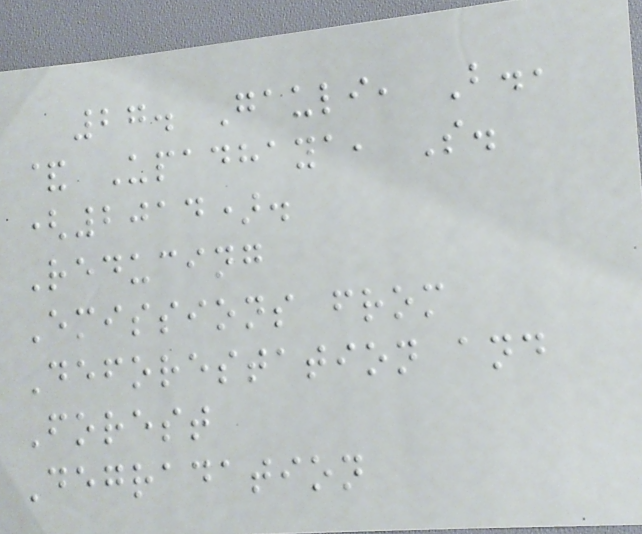27. Gauli, B.,
& Upadhaya, S.
(2014).
Reducing
Emissions from
Deforestation and
Forest
Degradation
